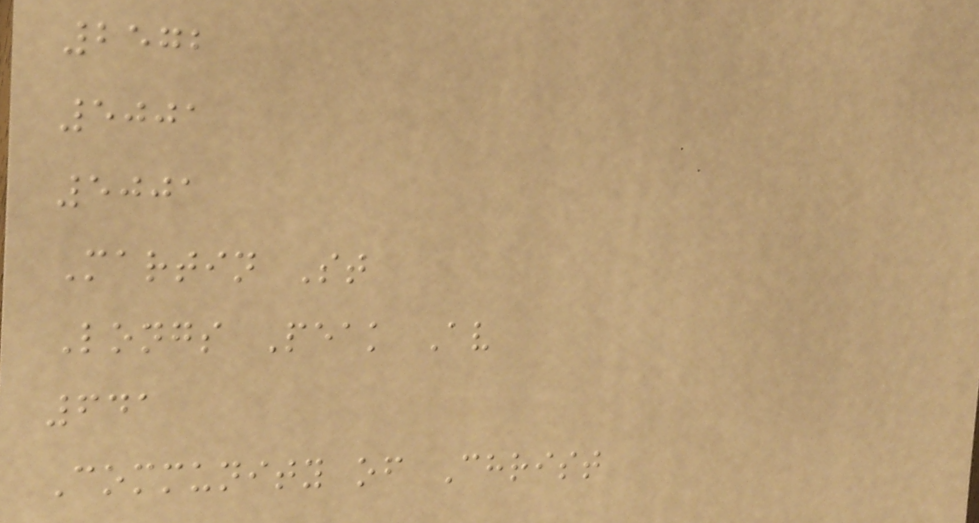2572
5001
5001
Martin St
Longs Peak Av
641
Community of Christ
